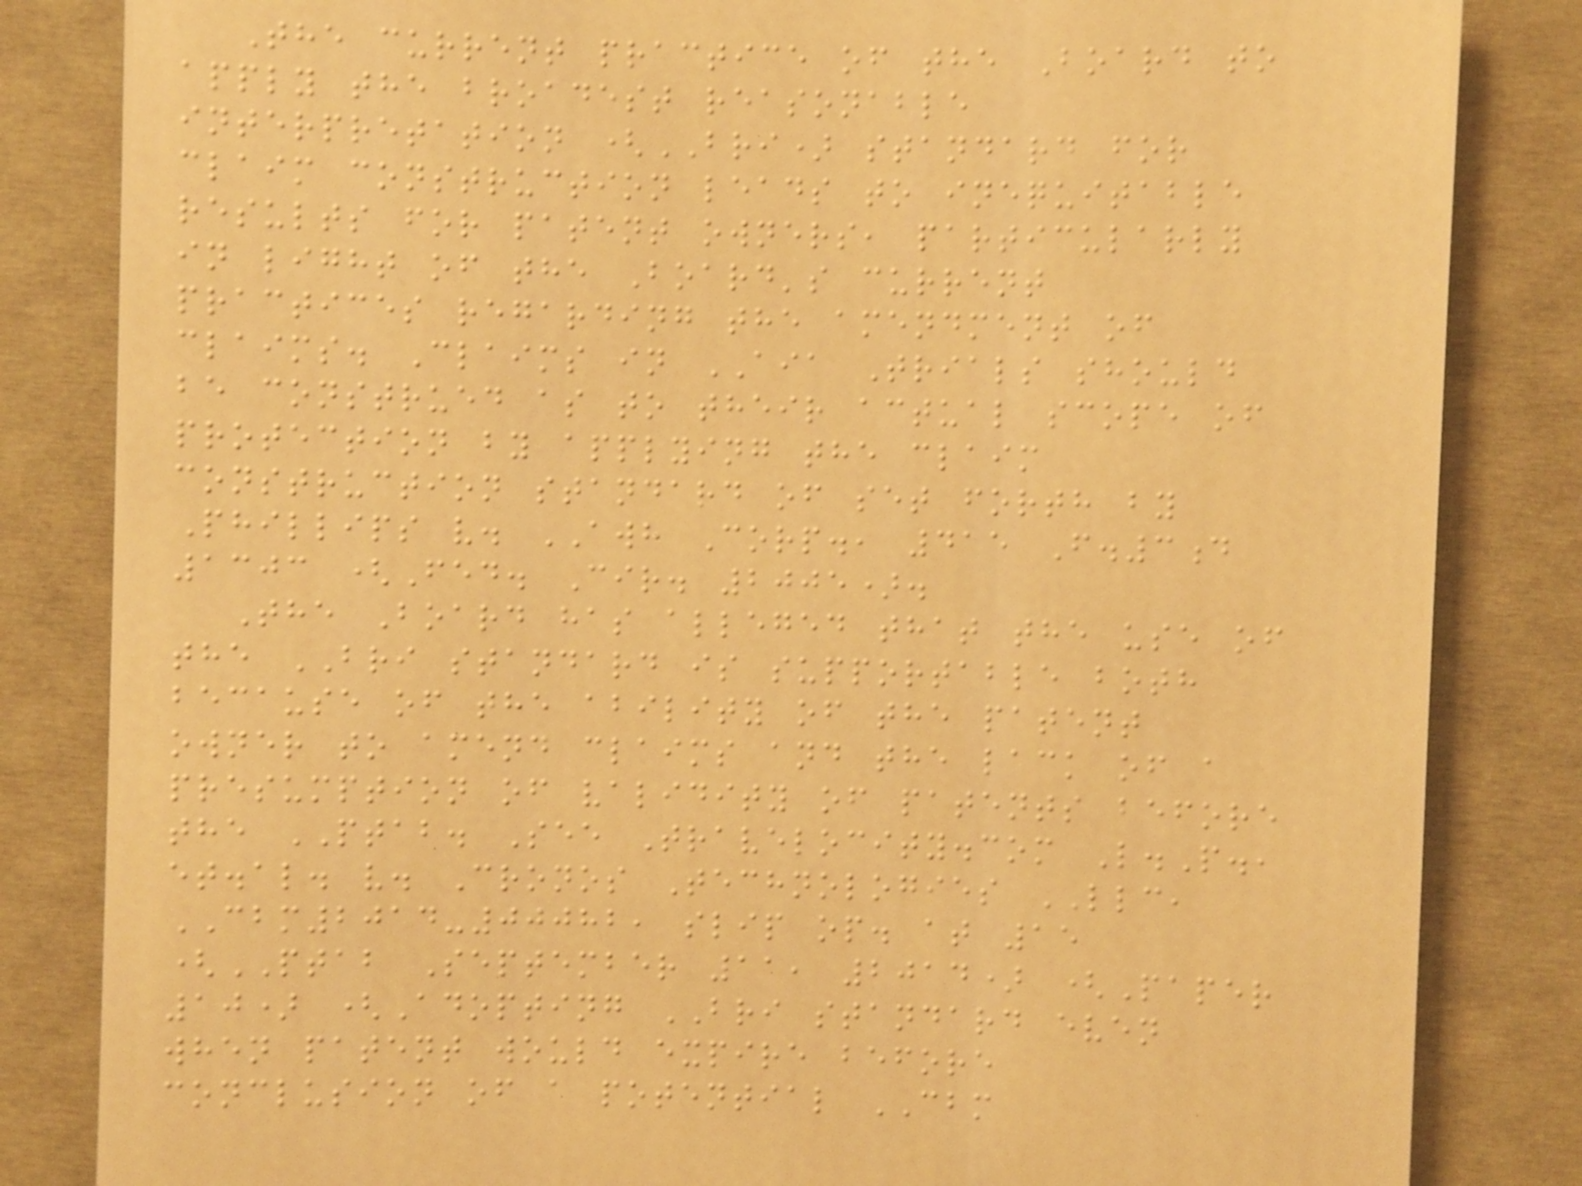The current practice of the Board to
apply the broadest reasonable
interpretation (BRI) standard for
claim construction leads to inequitable
results for patent owners, particularly
in light of the Board's current
practices regarding the amendment of
claims. Claims in AIA Trials should
be construed as to their actual scope of
protection by applying the claim
construction standard of set forth by
Phillips v. AWH Corp., 415 F.3d
1303 (Fed. Cir. 2005).
The Board has alleged that the use of
the BRI standard is supportable both
because of the ability of the patent
owner to amend claims and the lack of a
presumption of validity of patents before
the PTAB. See Travelocity.com L.P.,
et.al. v. Cronos Technologies LLC,
CBM2014-00082, slip op. at 15
(PTAB September 11, 2014) (Paper
10) (Adopting BRI standard even
when patent would expire before
conclusion of a potential CBM
